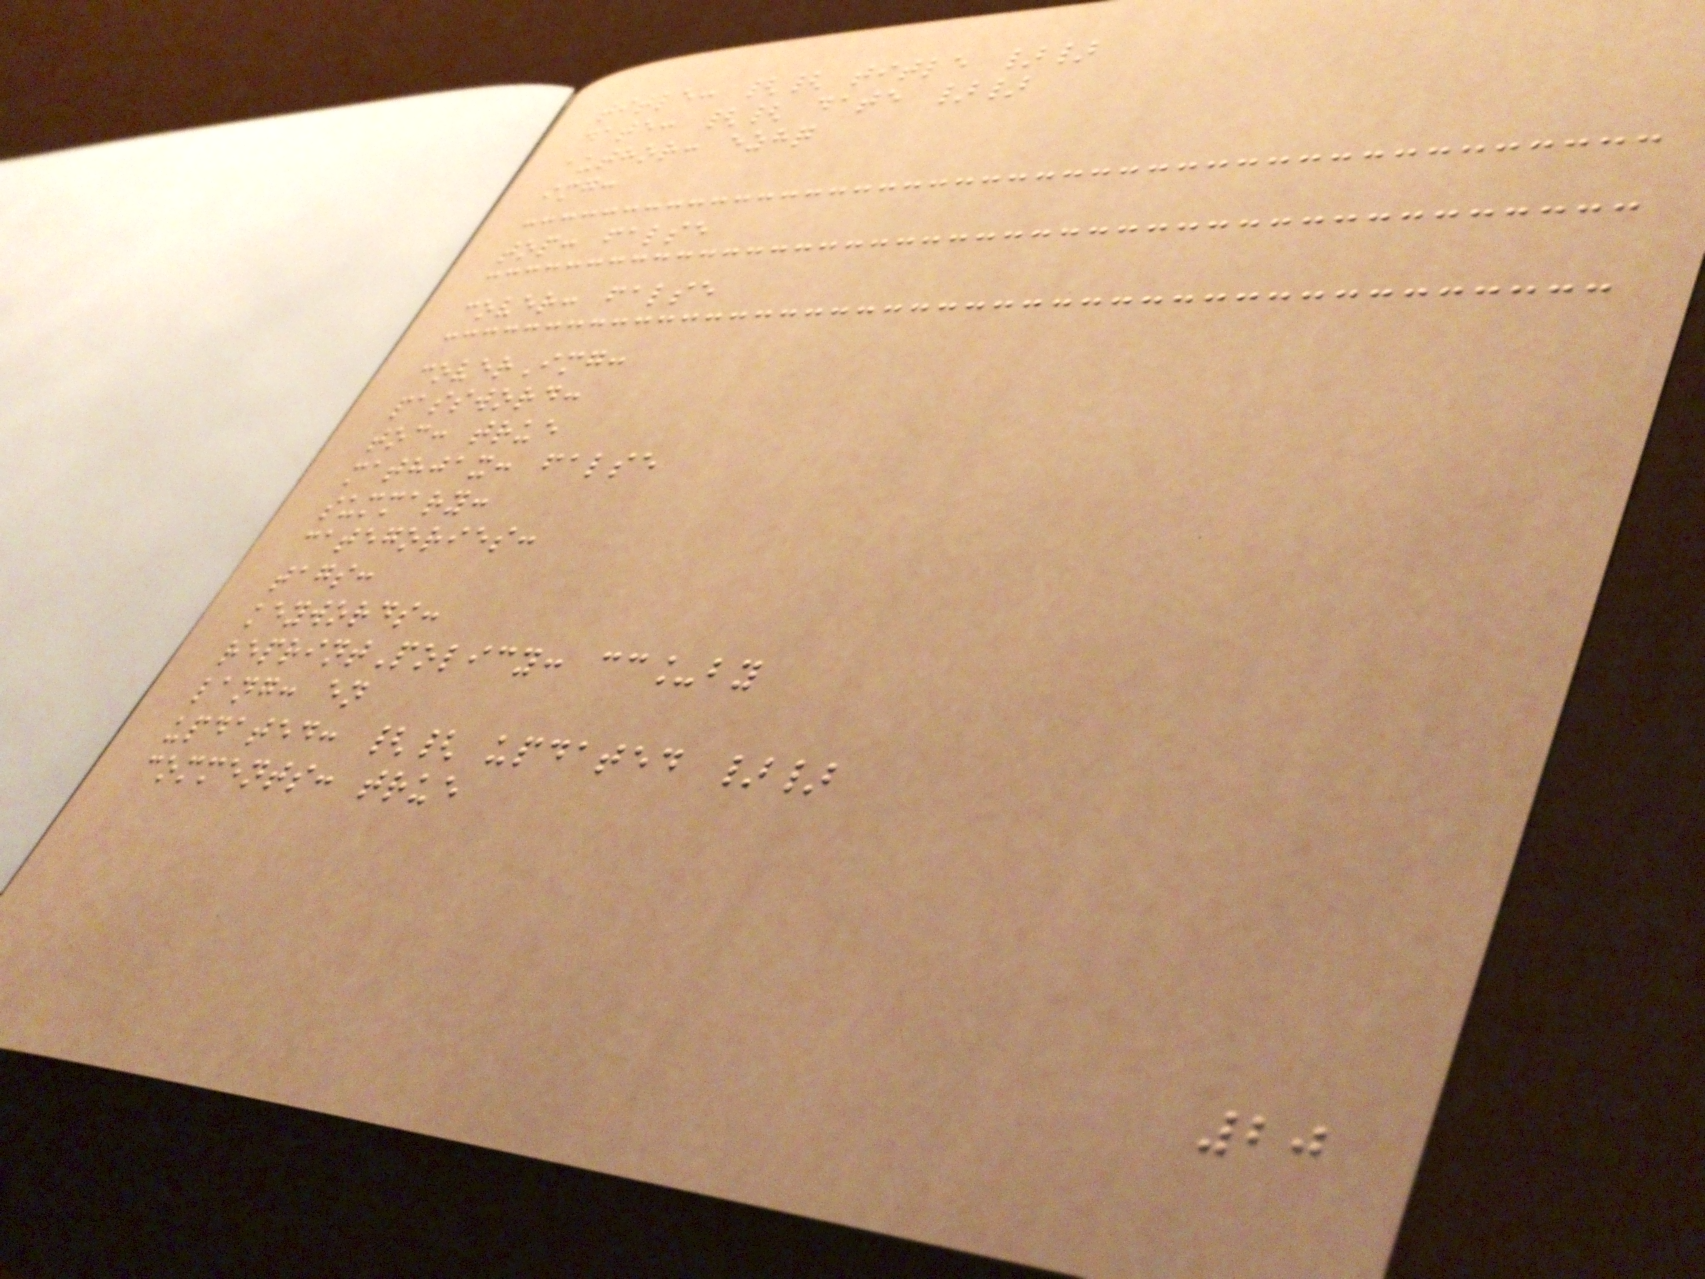title: {{ title }}
date: {{ date }}
author: ezhq
img:
top: false
cover: false
coverImg:
password:
toc: true
mathjax: false
summary:
categories:
tags:
keywords:
reprintPolicy: cc_by
lang: en
updated: {{ updated }}
comments: true
20
